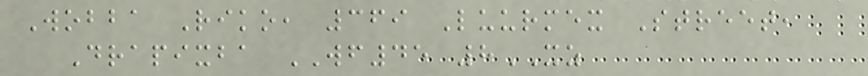Wobba Riko, 369 Luurmex Street,
Drapixba WF45 8XZ
